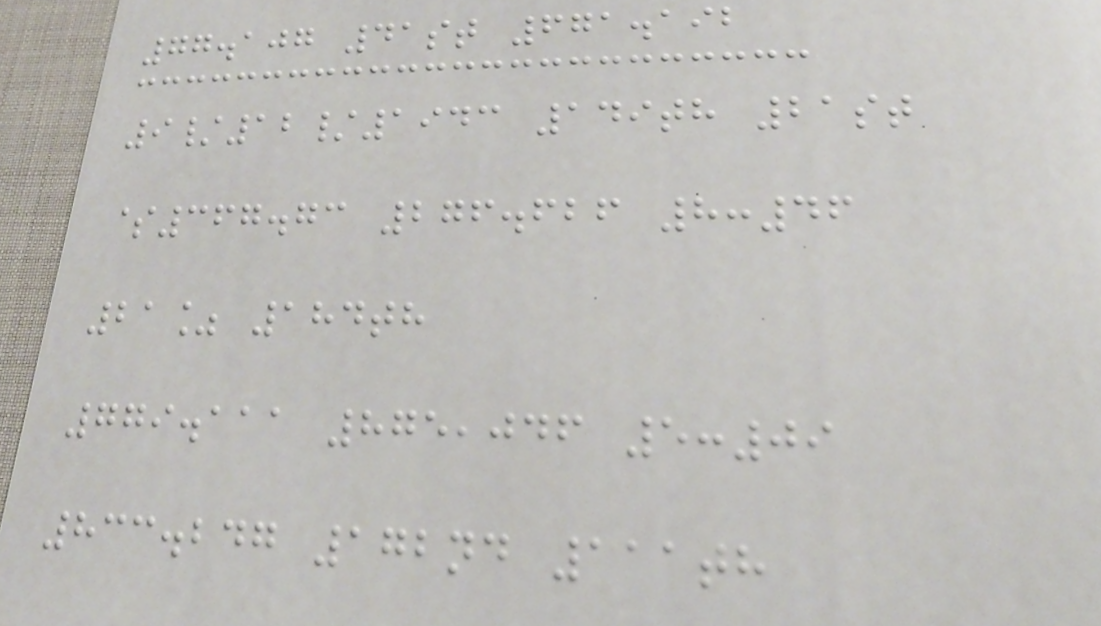77.107 41st 671.192
9/12/1943 149th 21st
$367.73 276.626 8:46
21% 184th
779.111 875,046 5:09
833.247 172nd 111th
